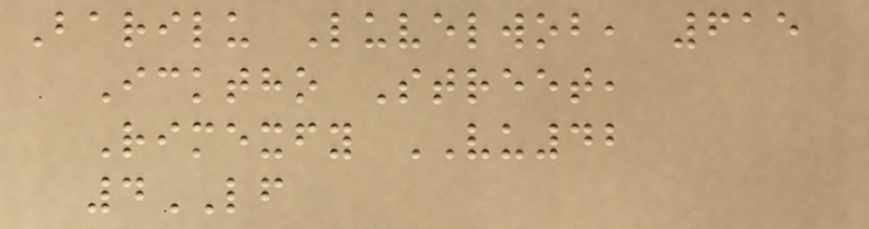Barilu Luvelwob, 615
Icktho Street,
Rimexfy VU42
4LF
